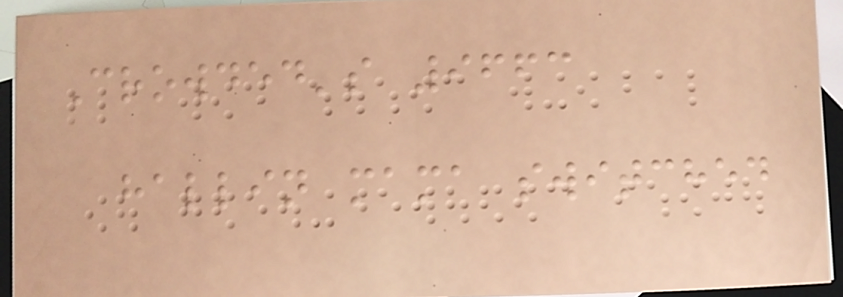Crowded's 9663
hallin mama switched
